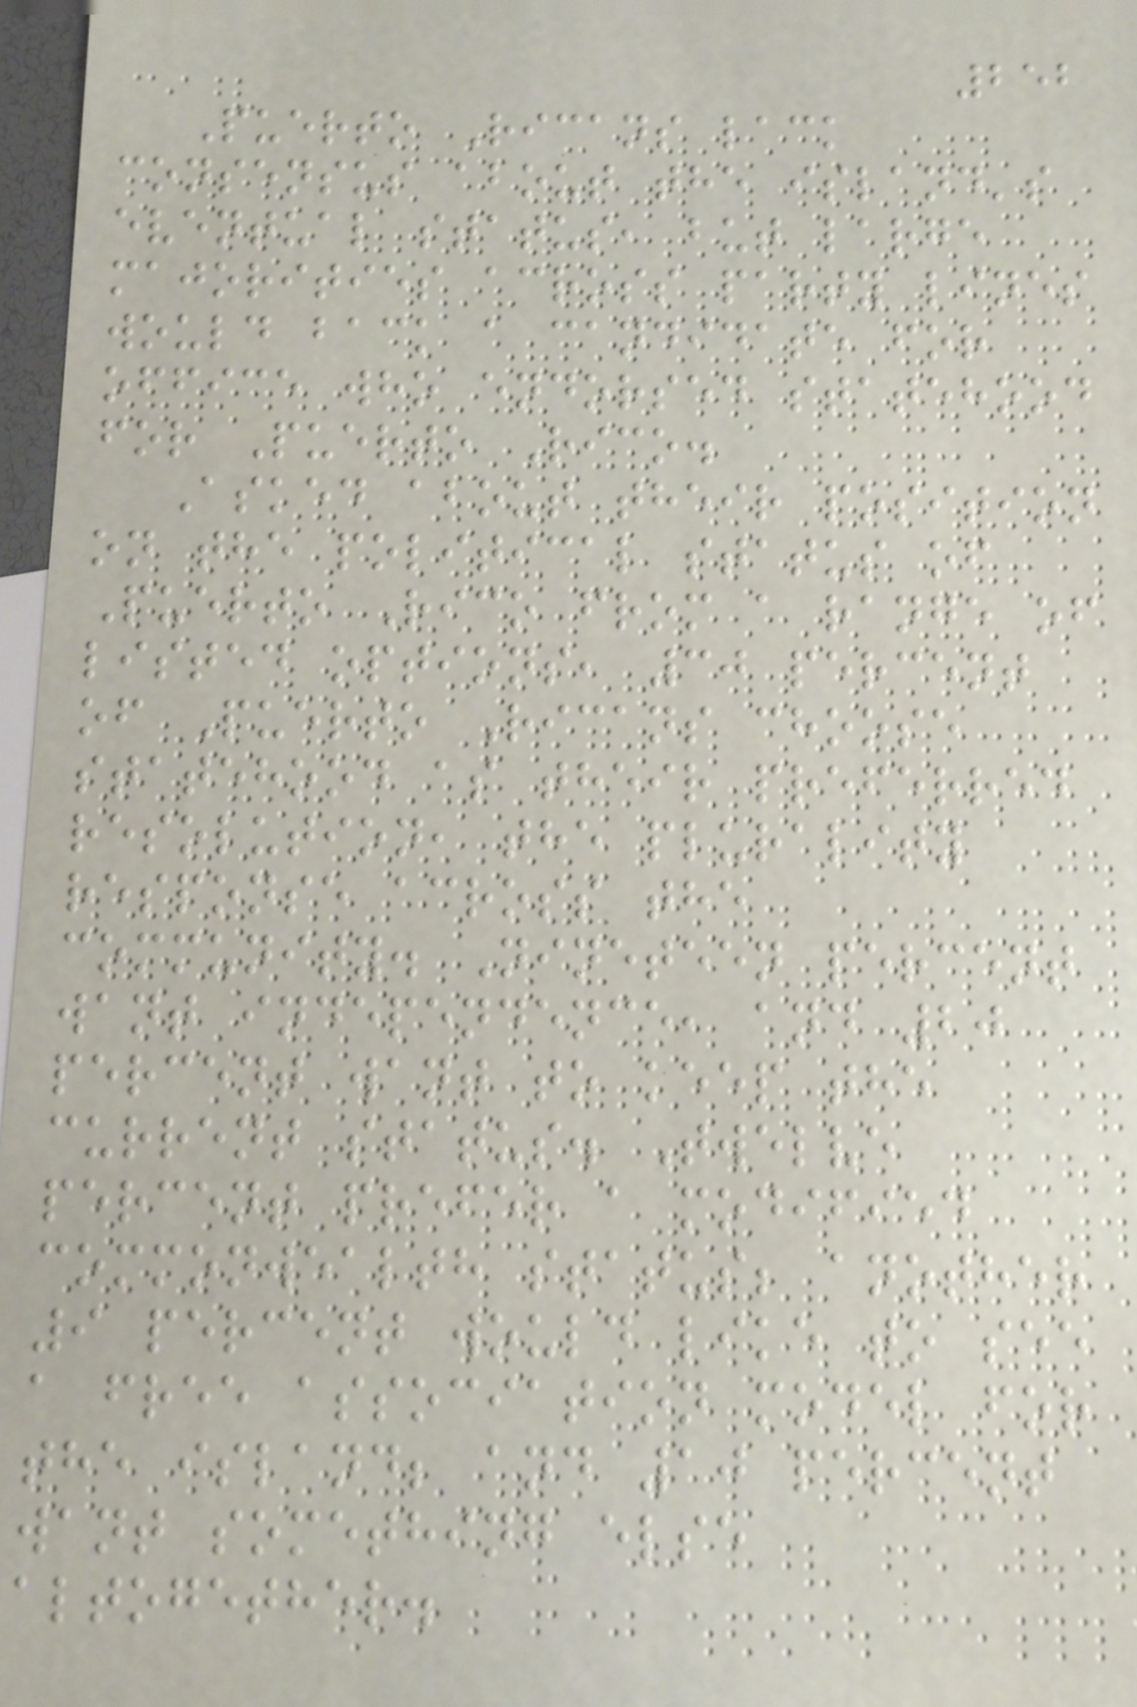252
Puerto Ricans lack
consensus about the island's
eventual status, but large
majorities across party lines
would back a candidate for
office who endorsed statehood
for Puerto Rico.
Asked about their position
on the political status of
Puerto Rico from a range of
listed options, 30 percent
of Puerto Ricans choose
statehood as their preferred
resolution, the plurality
response across the
community. Nineteen percent
want independence, and 20
percent want to keep the
current status. Twelve
percent prefer a modified
commonwealth status; another
9 percent would like to see
a free association model for
the island; and 10 percent
want something else
altogether.
